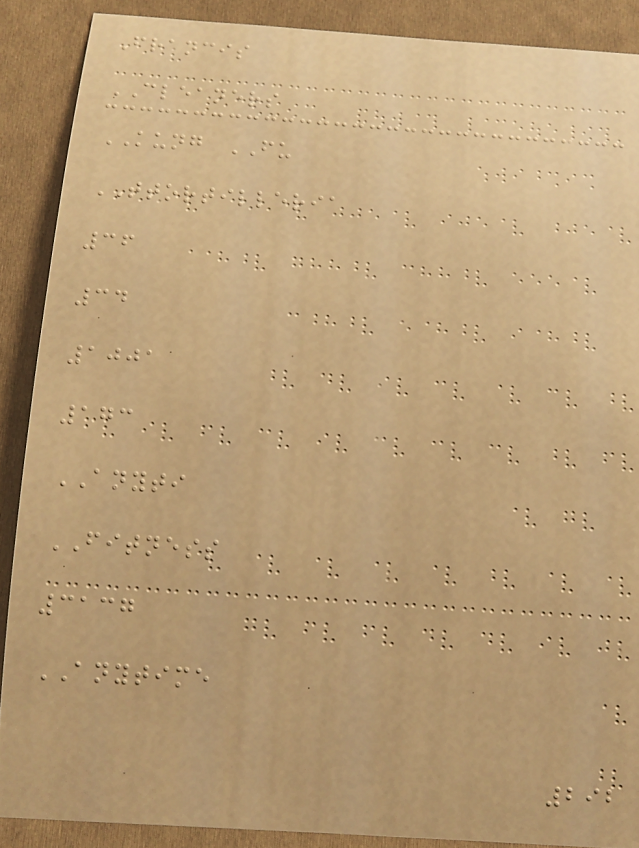Francis
CLEANERS
KUNG FU
TTORTILLERIA
36
34
1001
173
ANYTI
FITNESS
3137
ANYTIME
292
